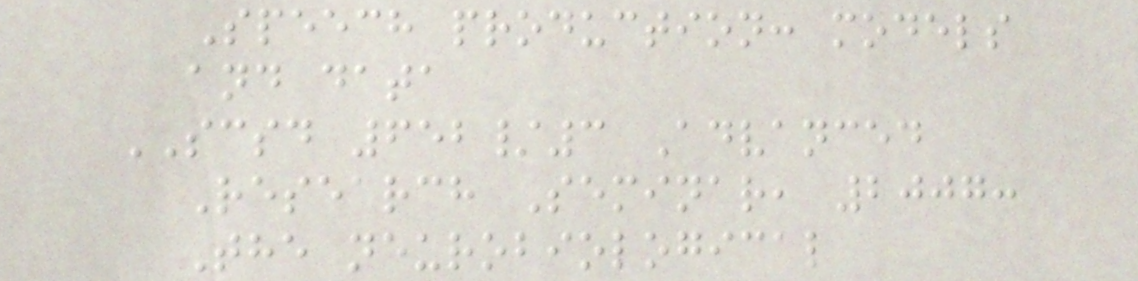Speech production: models
and data
SCSD 652/3 Advanced
Research Seminar, 2007:
The neurobiological
